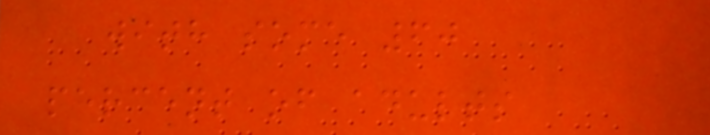with some 60
percent of adults
